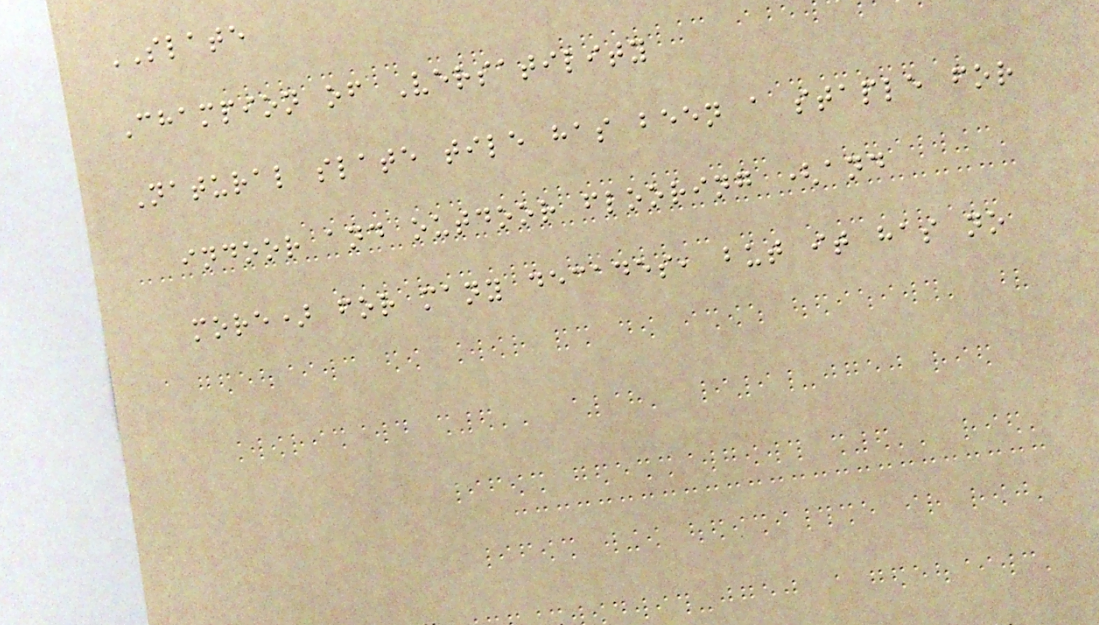SLATE
Champion of Versatility
Natural slate tile has been a staple for
indoor and outdoor flooring (and
more) for many decades, but it has no
